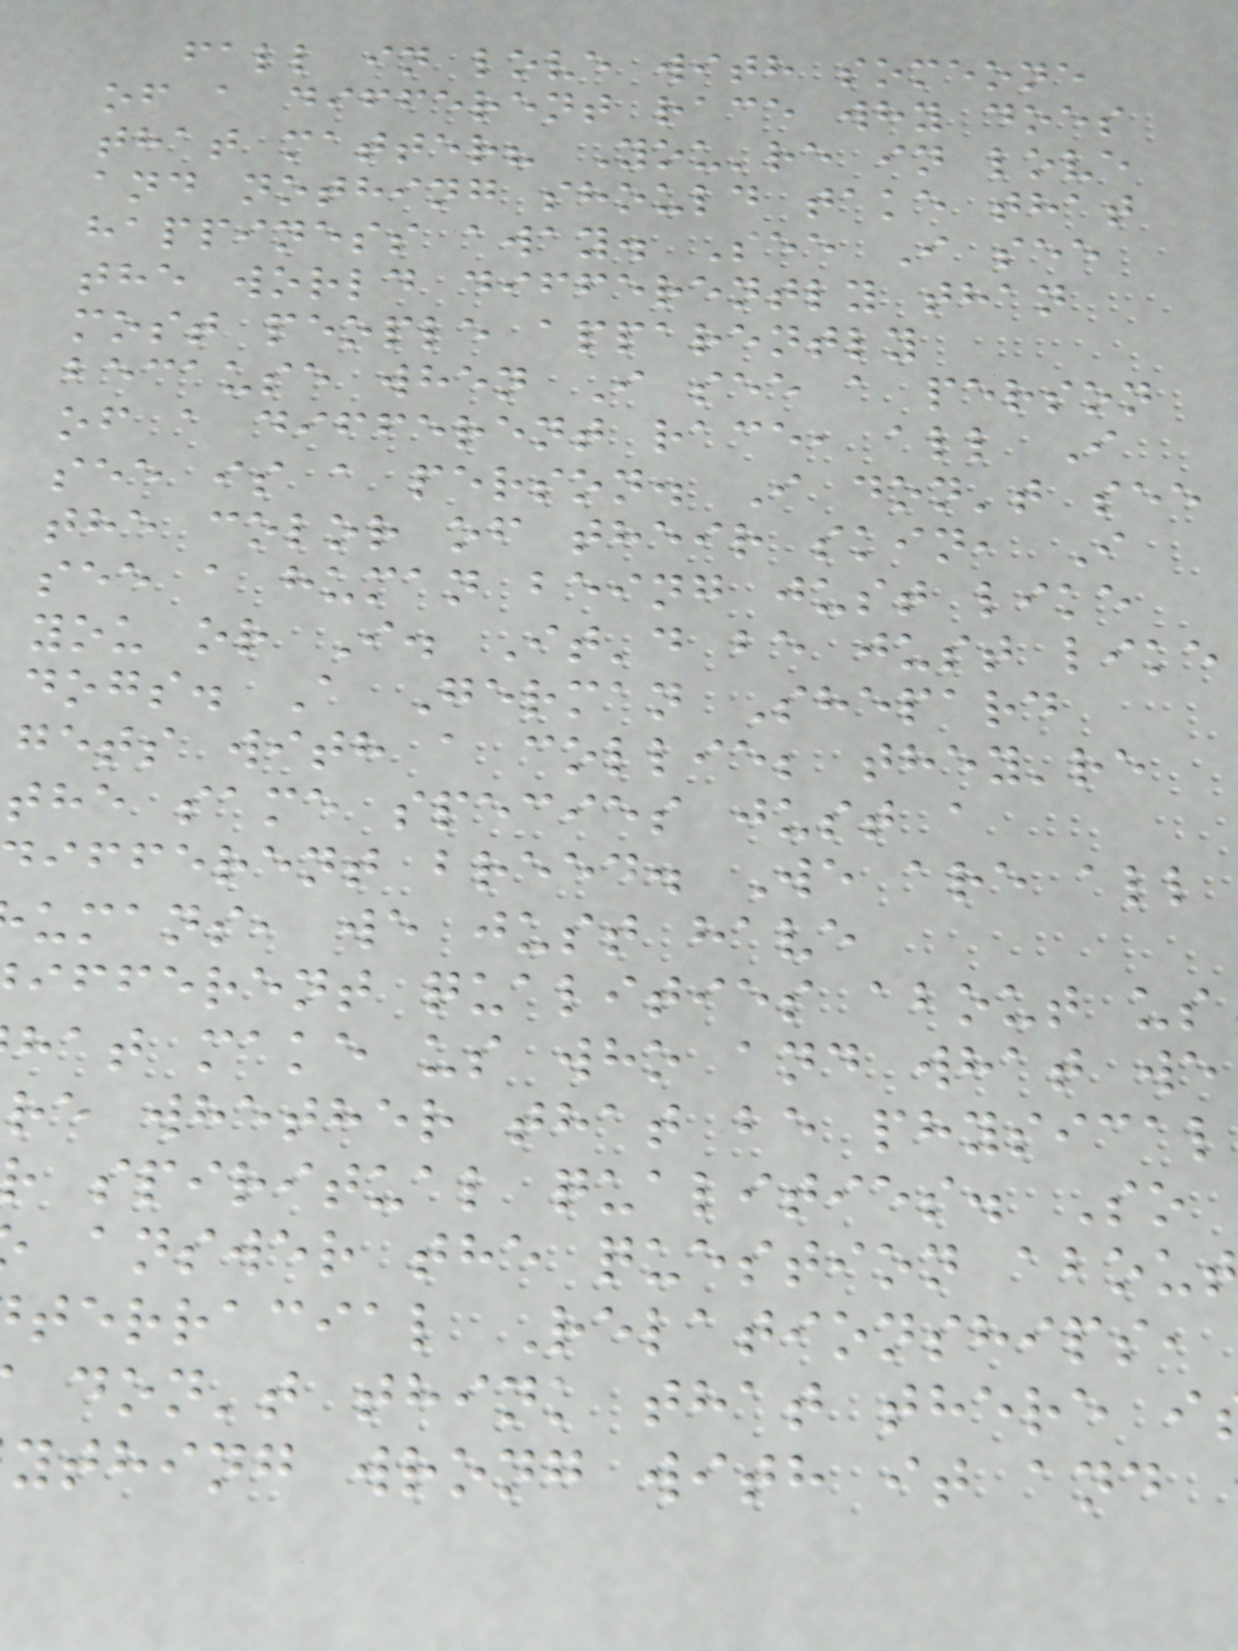fall in love with someone
of a different race why does
that matter? You're in love
and nothing should take that
happiness away. See I see
the world differently than
most people apparently
because when I see a person
of a different race, all I
see is a person. I don't see
the color of their skin, I
see a human being just like
you or I. It'd be just like
dogs. A German Shepard
gets with a collie; they're
the same species just a
ifferent breed. We are all
umans, we just have
ifferent qualities about us
hat make us who and what we
re whether that be physical
spiritual qualities. So
answer the question abou
terracial Relationships,
don't think that there i
ything wrong with it and
